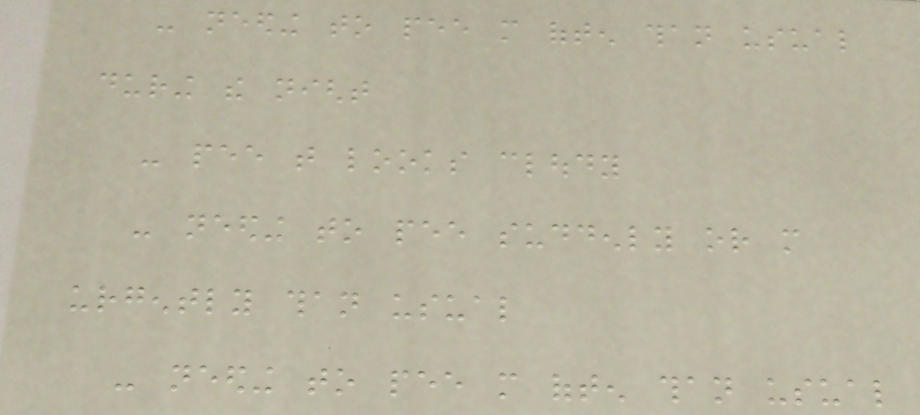- needing to pee more often than usual
during the night
- pee that looks cloudy
- needing to pee suddenly or more
urgently than usual
- needing to pee more often than usual
